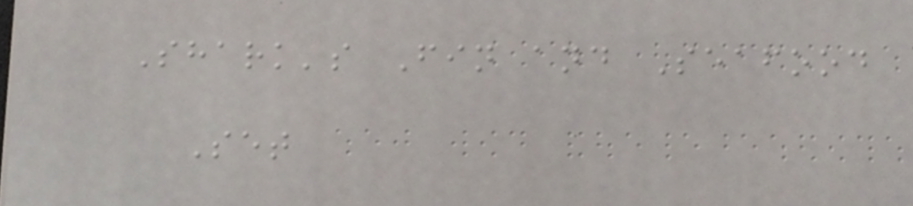Shark's Fin and Seafood
Set
